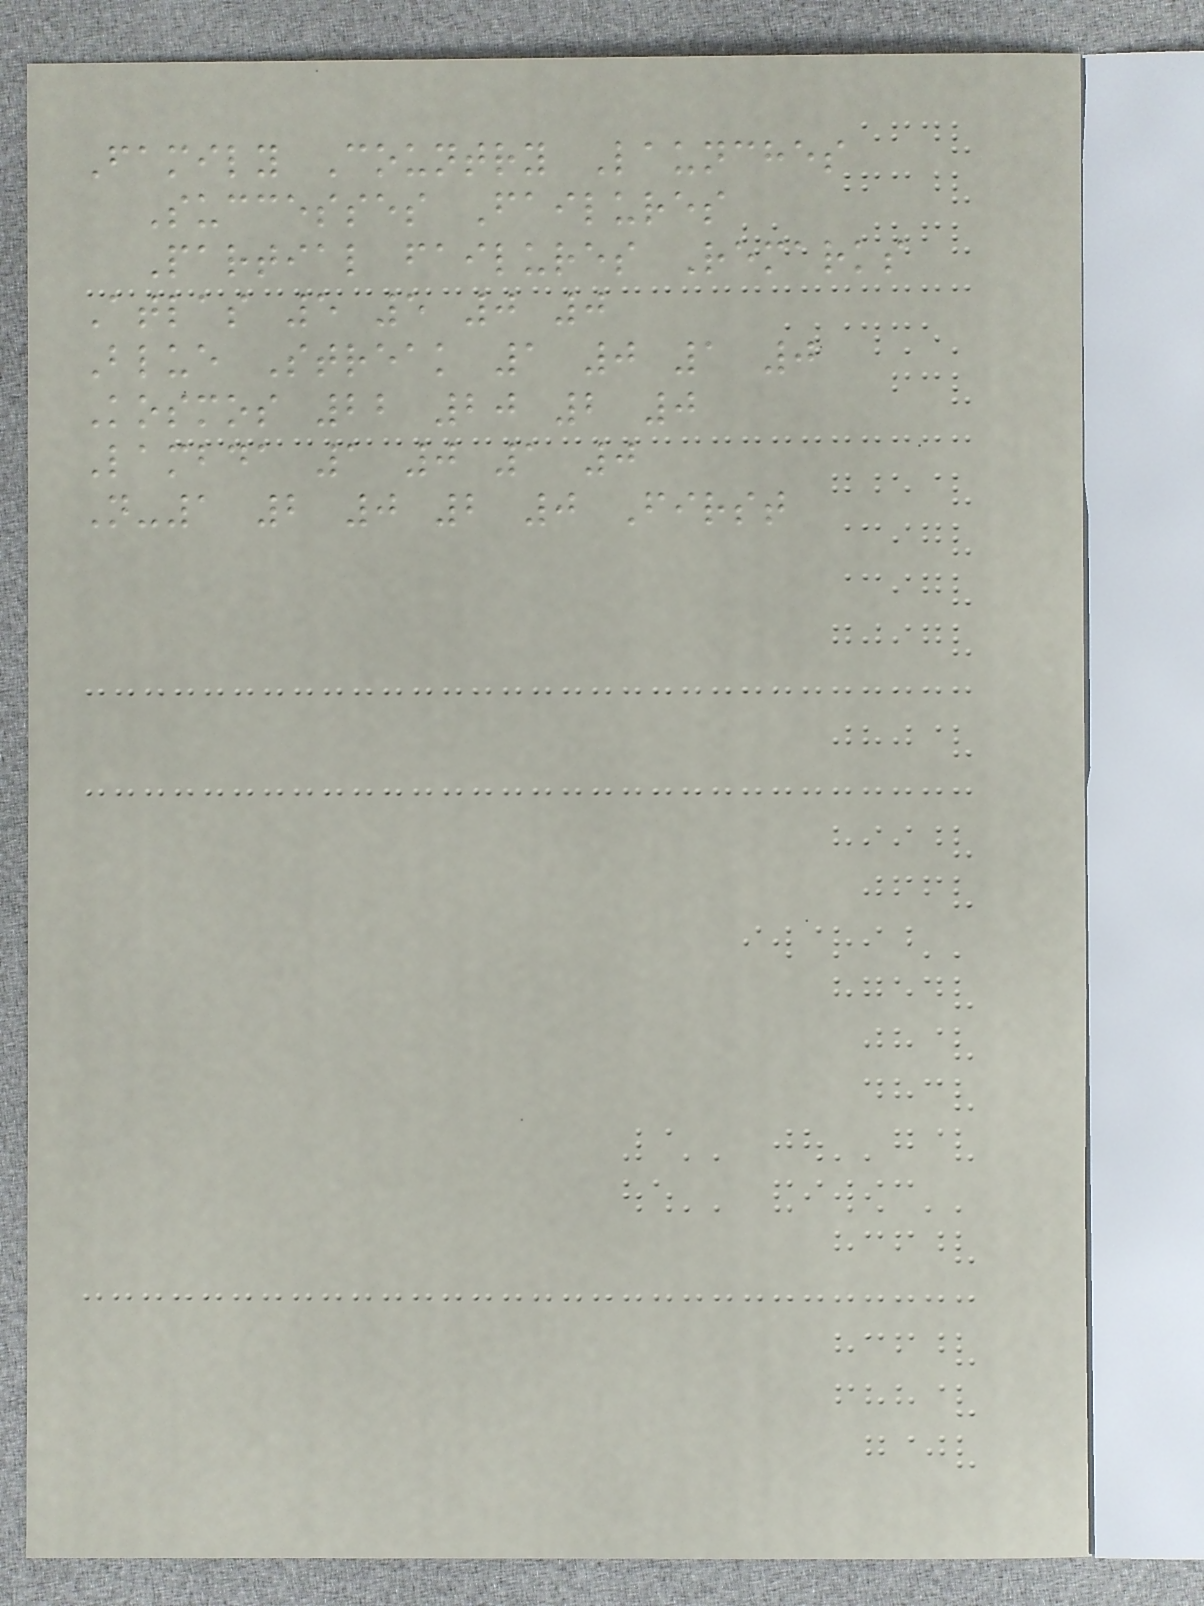Family Country Launches
Successes Failures
Partial failures Remarks
Atlas 5 5 0 0
Blue Streak 1 0 1 0
Kosmos 22 20 2 0
Lambda 1 0 1 0
N-1 2 0 2 0 First
